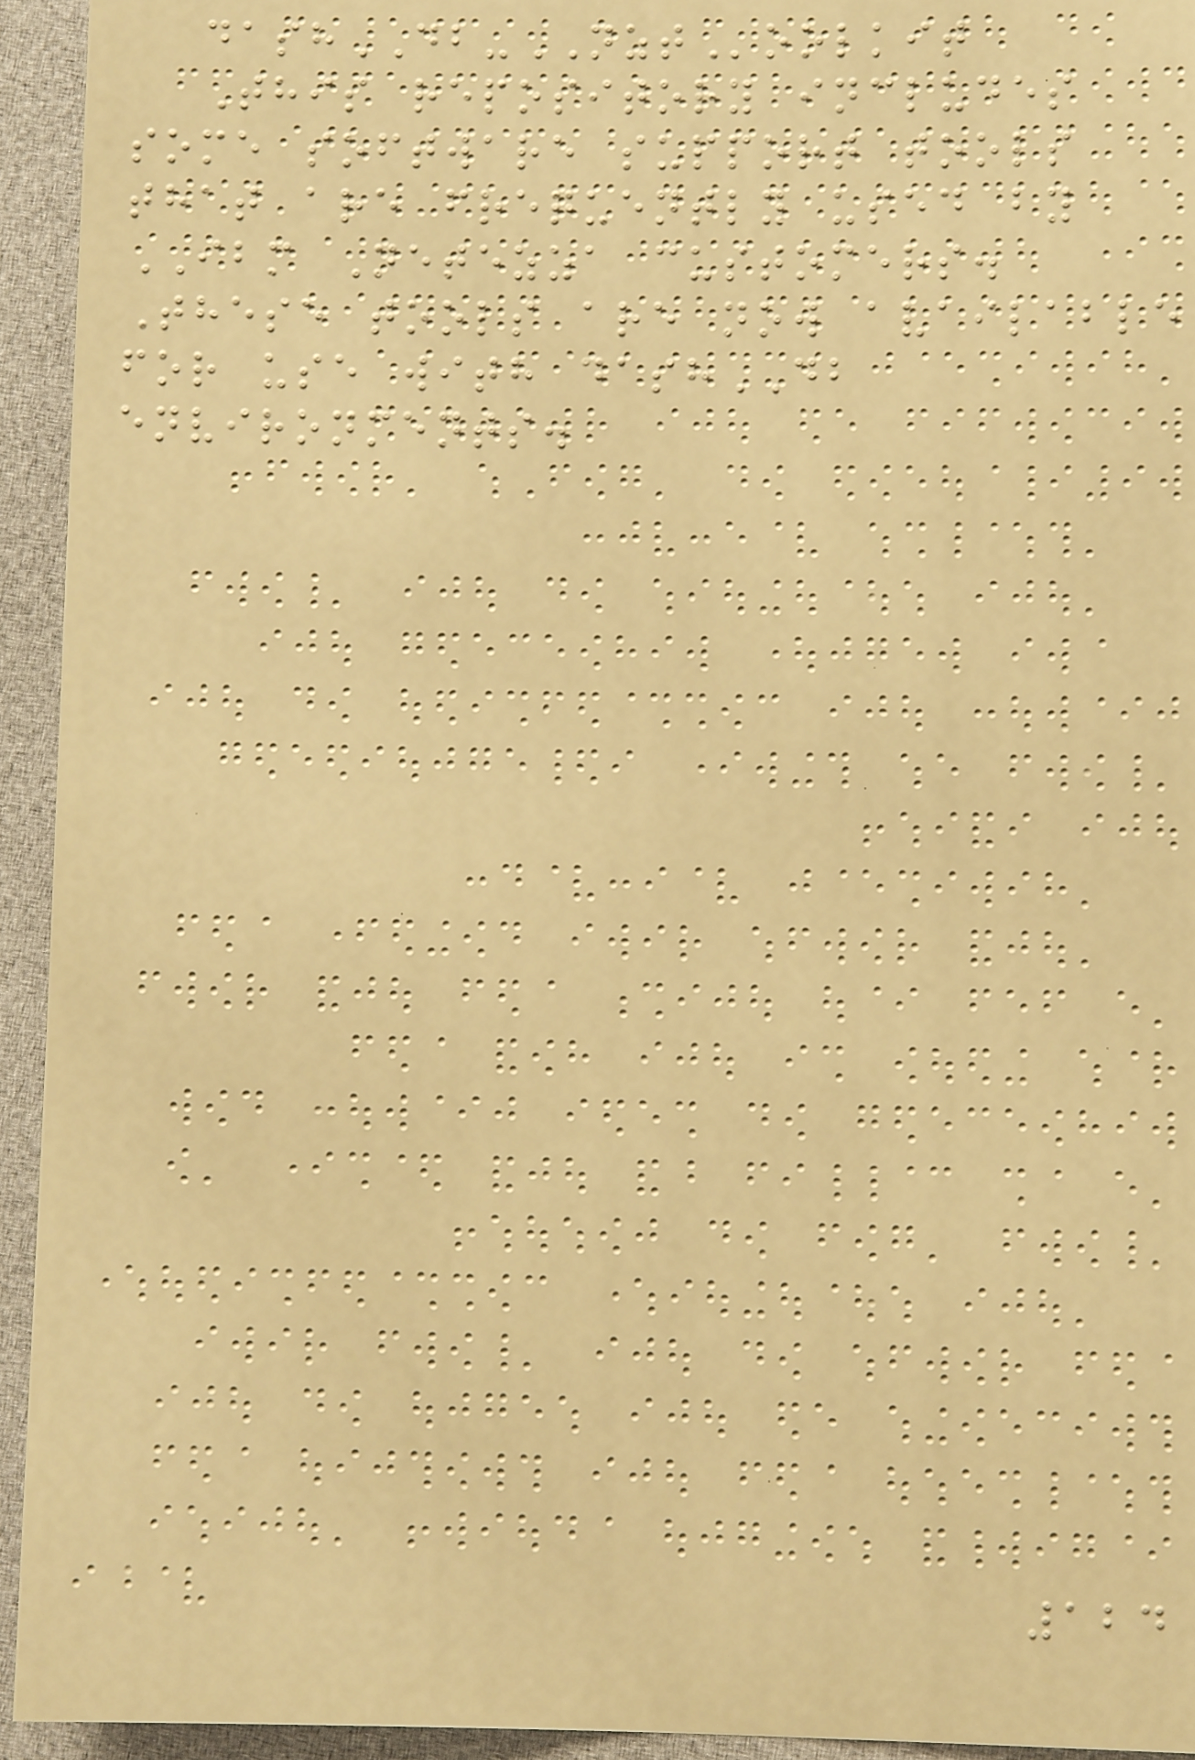dashDB-NZToolkit
This repository includes
some software support tools
that are frequently used by
IBM Netezza customers.
These tools are now available
for use with dashDB
environments.
124
